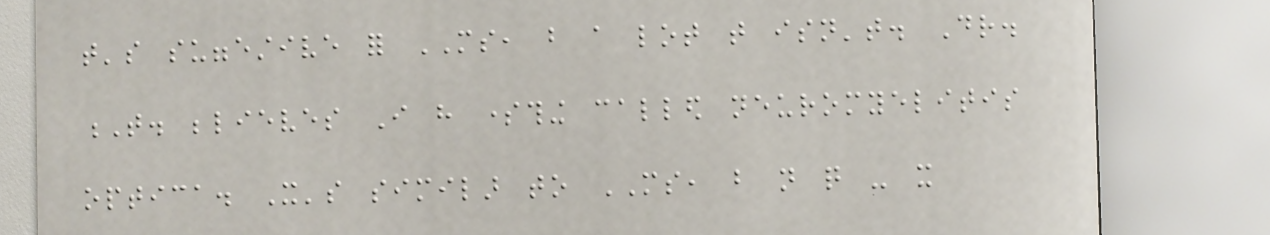that's suggestive for MS, but a lot that isn't. Dr.
T. believes I have something called neuromyelitis
optica. It's similar to MS, but not quite - it
